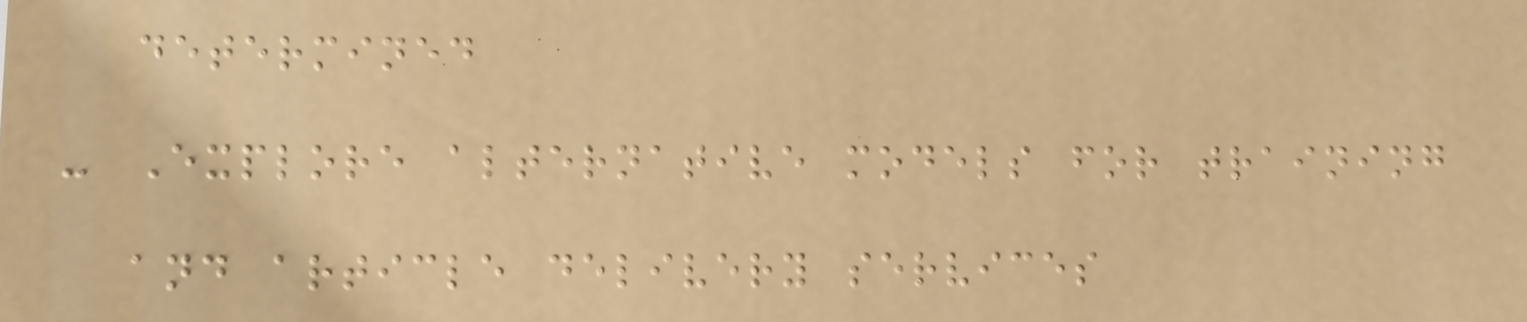determined
- Explore alternative models for training
and article delivery services
